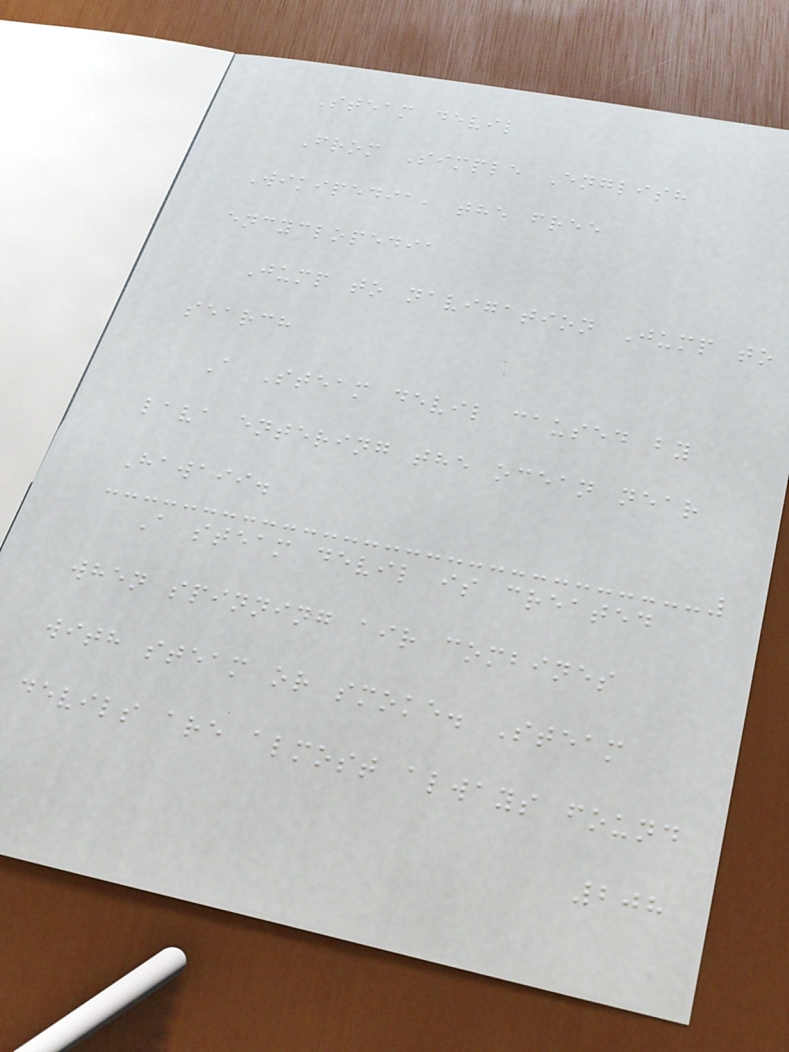Steam devil
From Simple English
Wikipedia, the free
encyclopedia
Jump to navigation Jump to
search
A Steam devil caused by
lava entering the ocean near
Hawaii.
A steam devil is created
when spinning air combines
with steam or smoke. Steam
devils are almost always found
208
